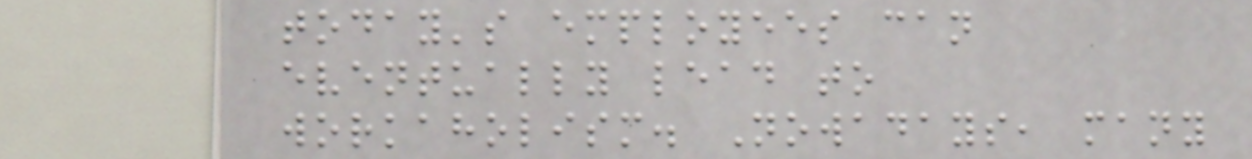today's employees can
eventually lead to
workaholism. Nowadays, many
